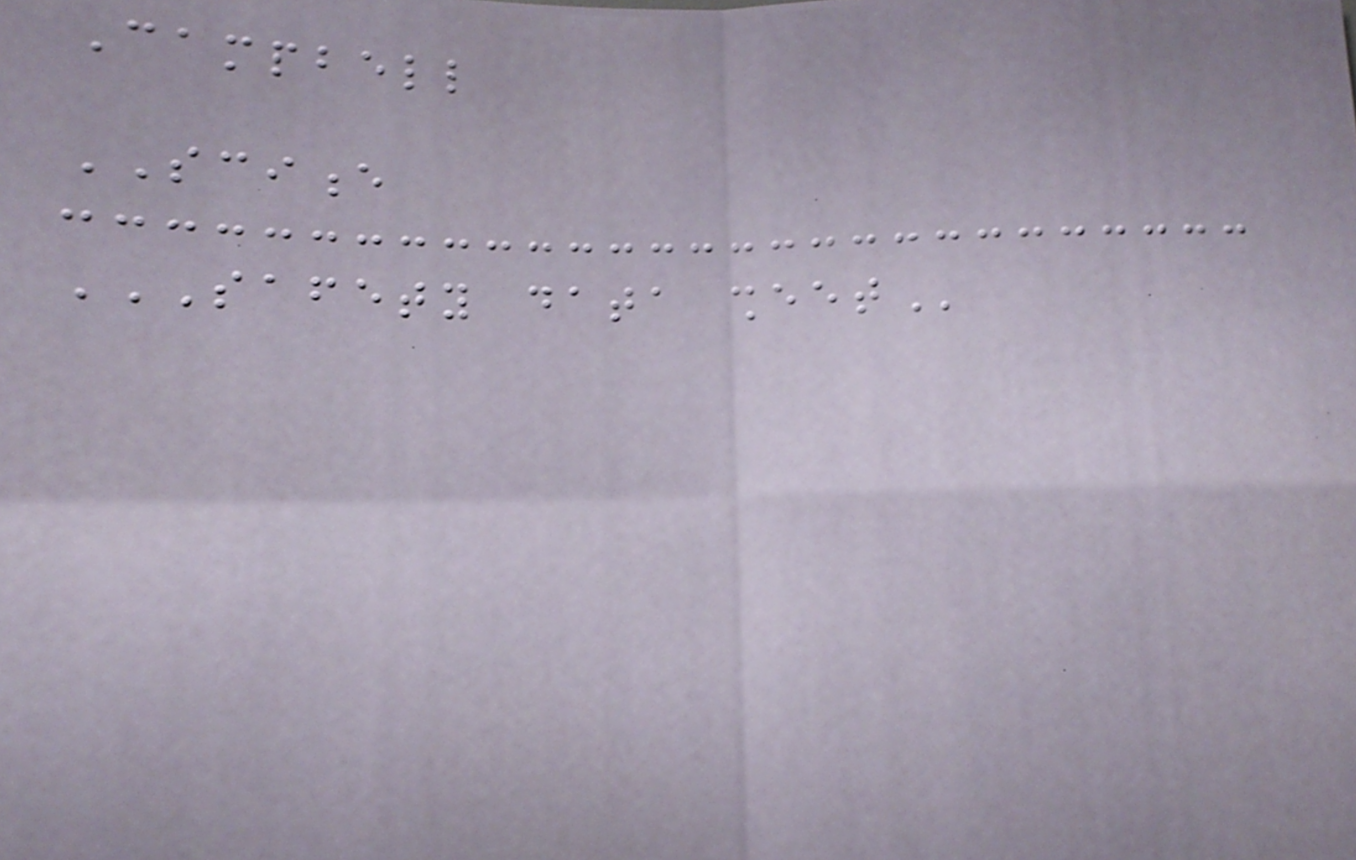Campbell
SCIENCE
SAFETY DATA SHEET
